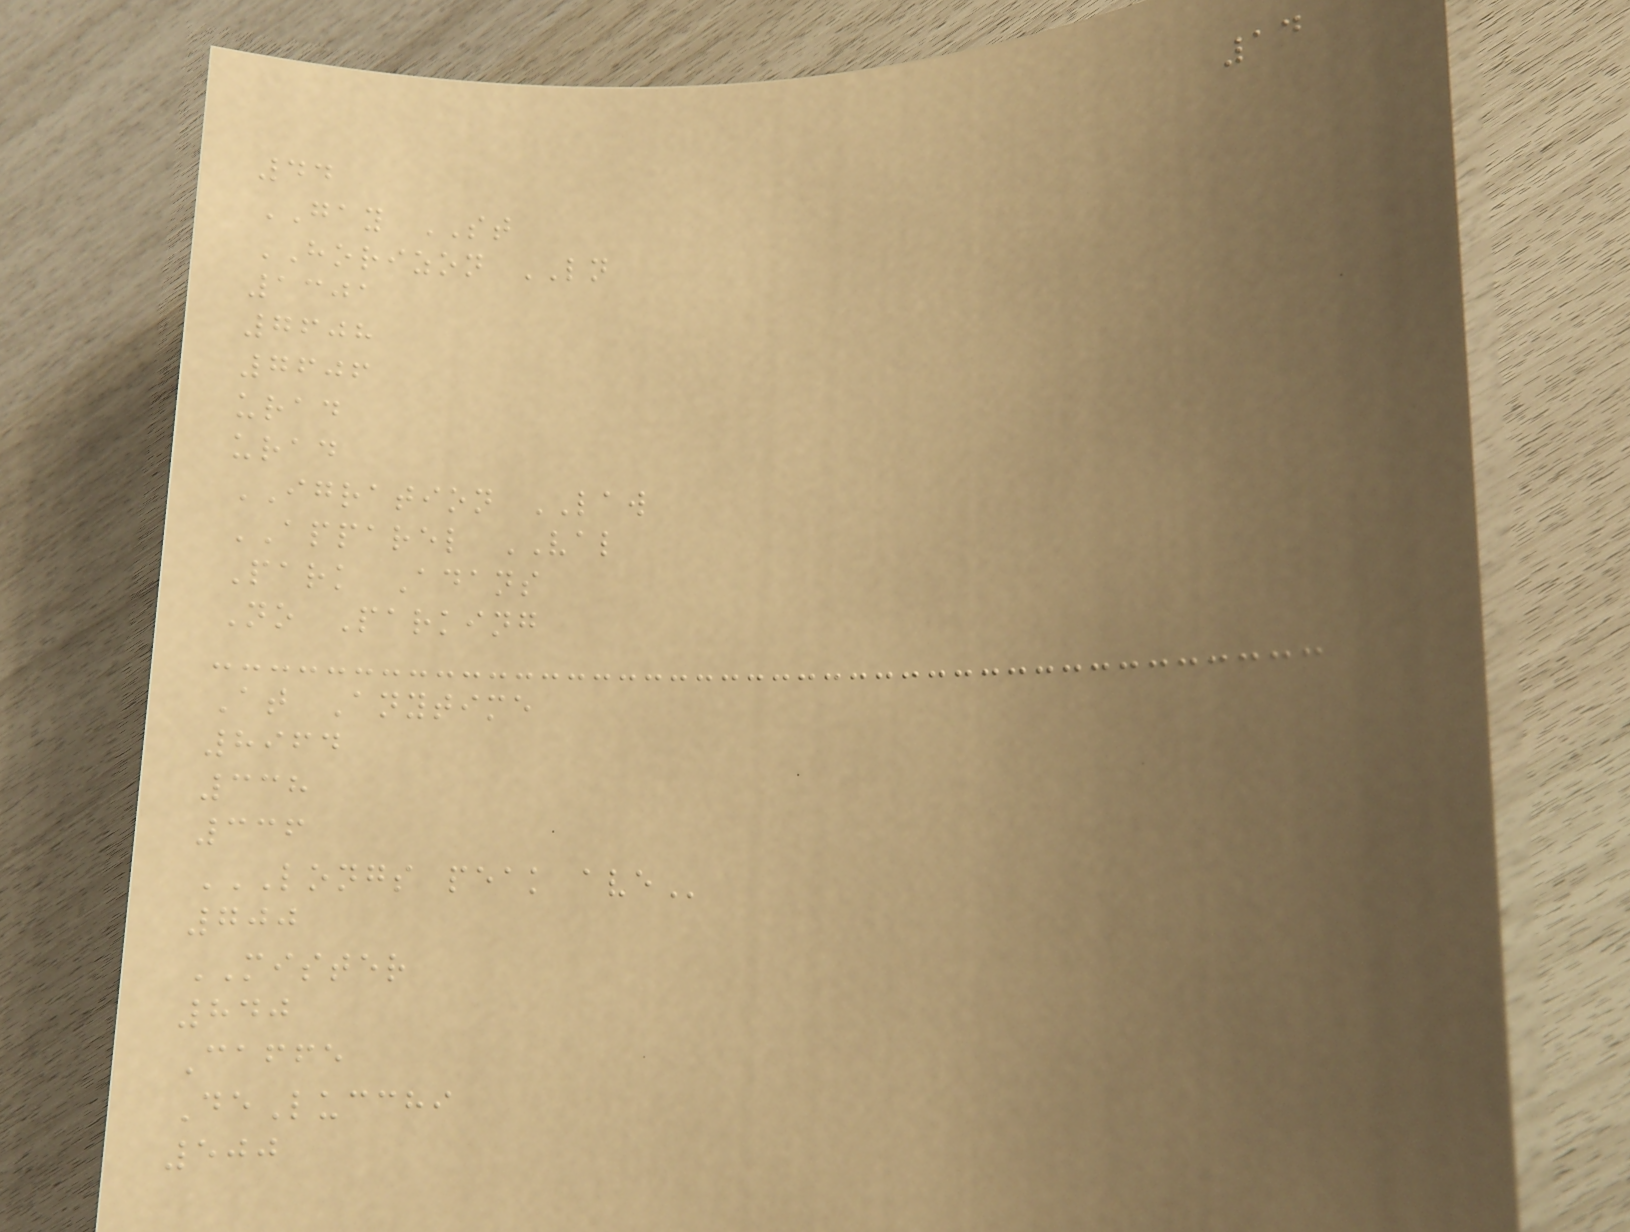14
44
GAY ST
HORIZON LN
1301
7608
7606
urad
urad
IGRATION LAW
APPAREL VAL
Park Adans
No Parking
At Anytime
8964
338
336
LONGS PEAK AVE
700
MISTER
840
Caffe
DeLucchi
500
